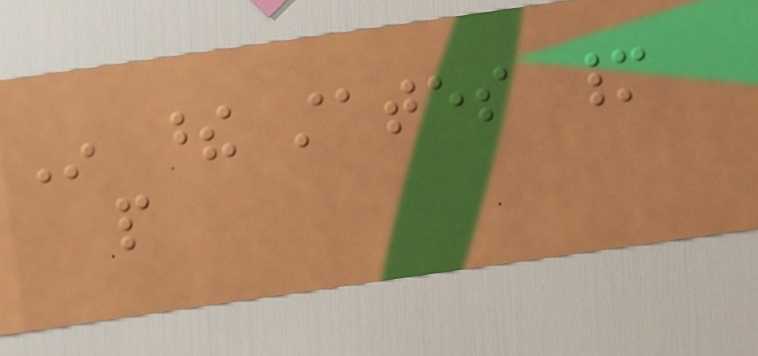In these states many
people
